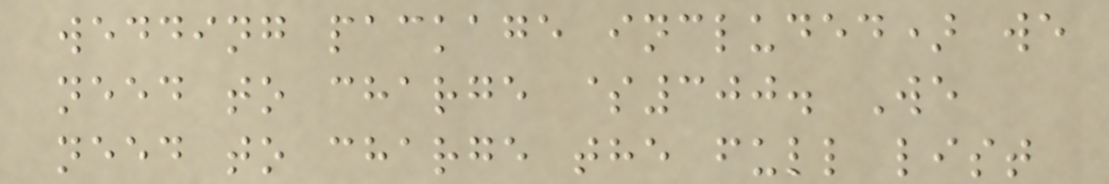wedding package included) we
need to charge $300. We
need to charge the full list
